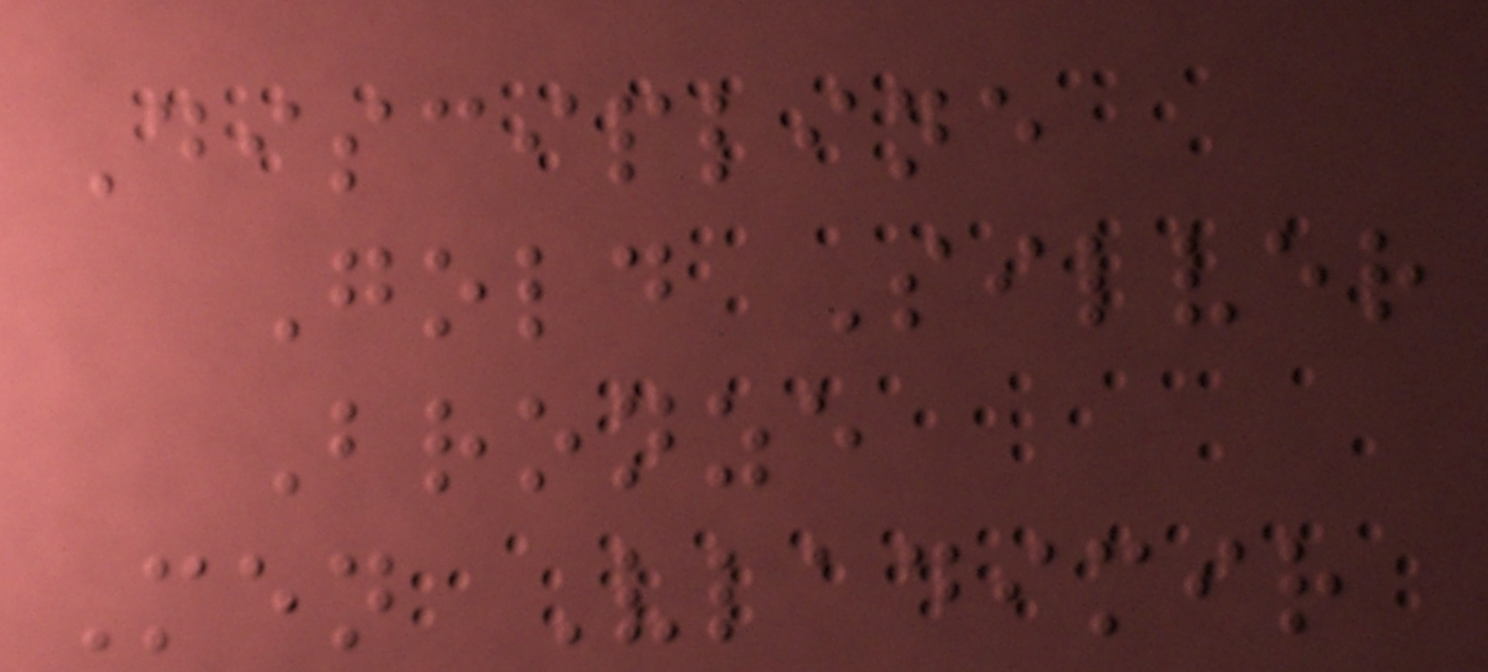Discipline
Gold Silver
Bronze
Men Vladimir
